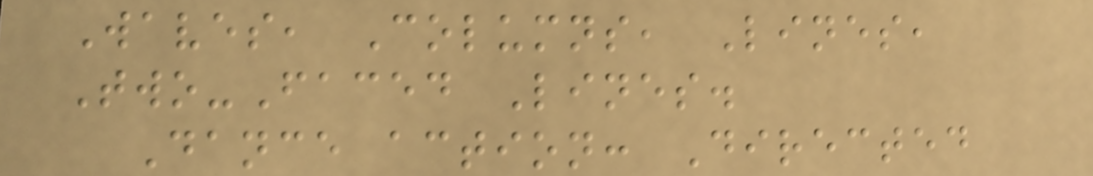Waves, Columns, Lines,
Two-Faced Lines.
Dance action: Directed
